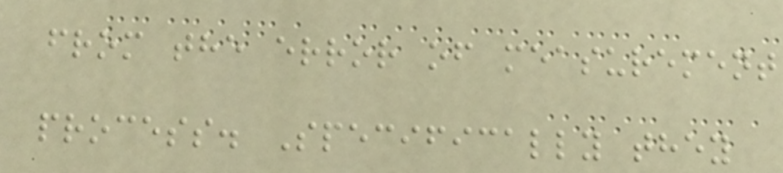from the error of measurement
process. Specifically they
